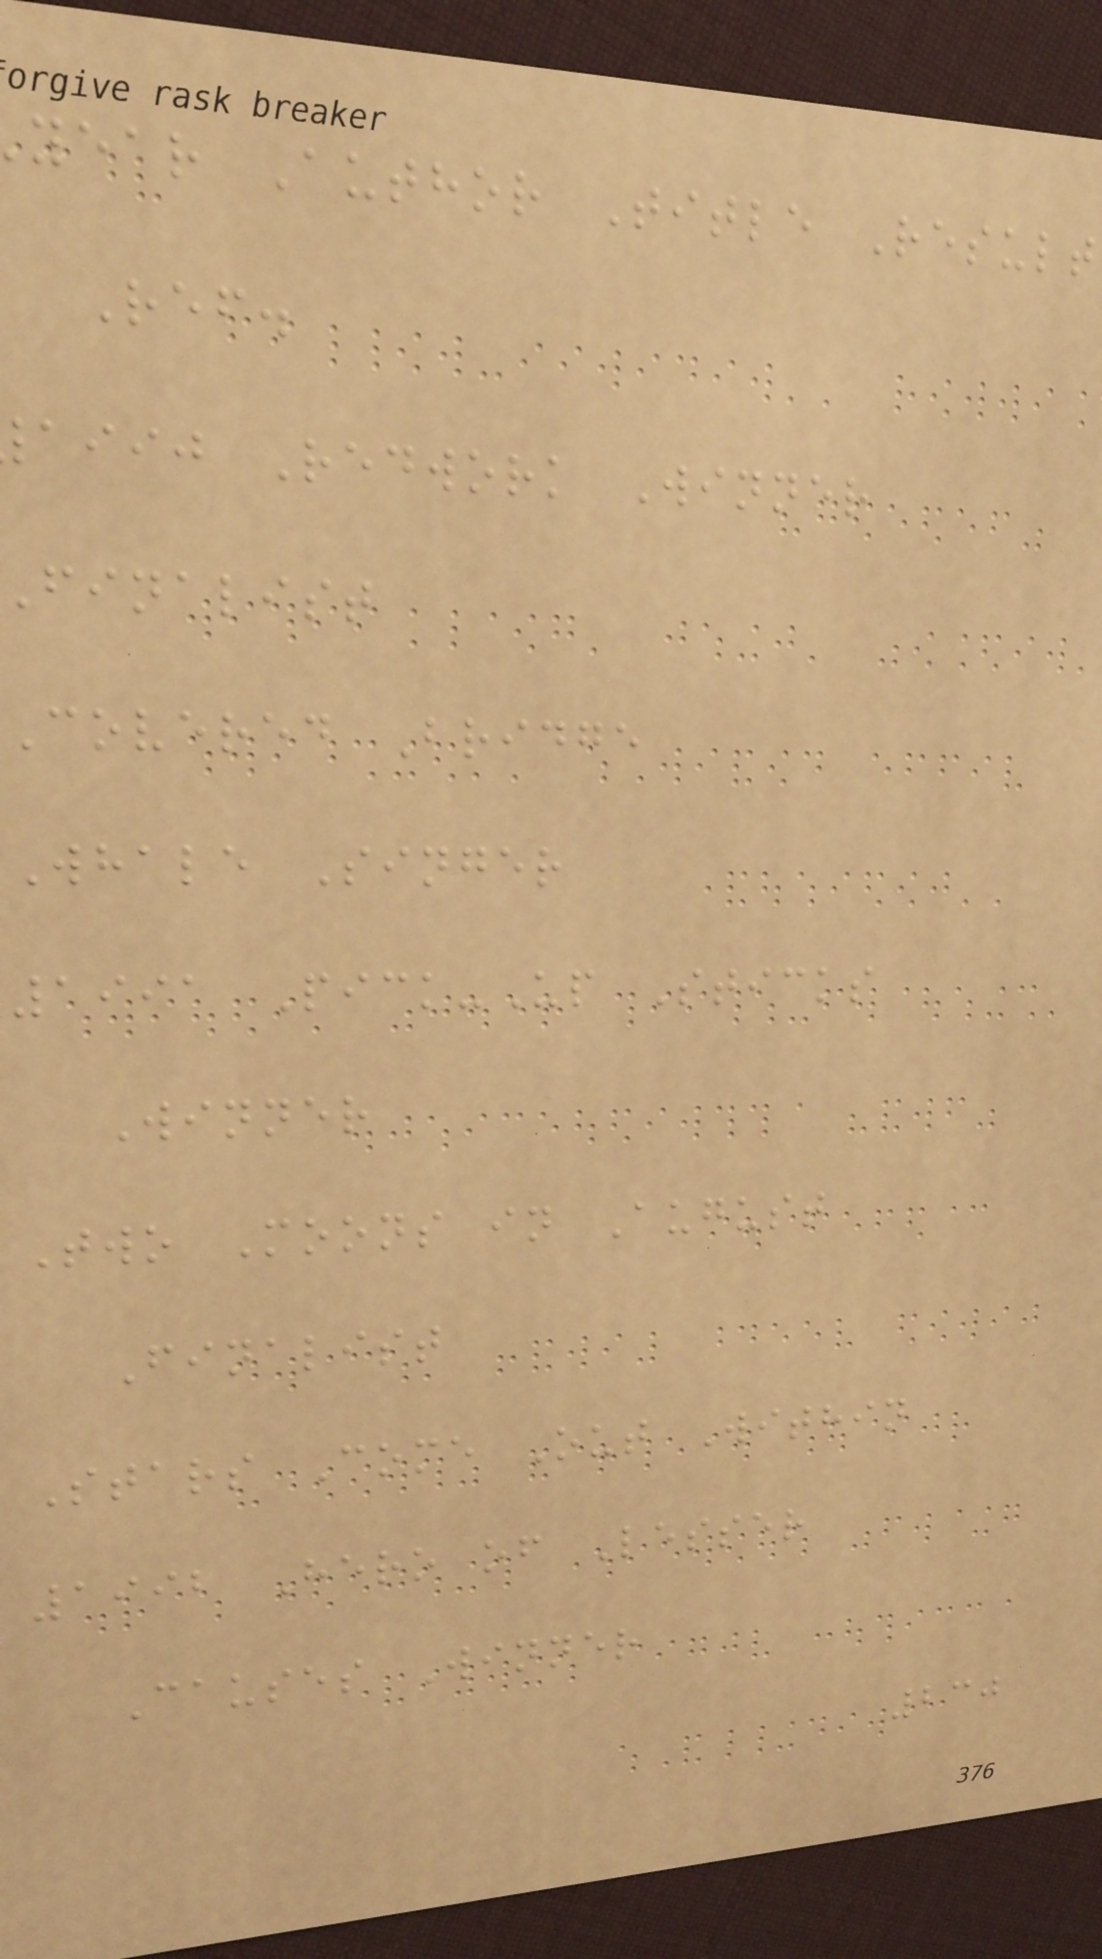year Author Title Result
Ref.
aiij Redwork Winner
finalist
Covered Bridge
Whale Singer
1991 Pick-Up Sticks
Winner
Two Moons in August
Finalist
Stars Come Out Within
1992 Hero of Lesser
Causes Winner
230
